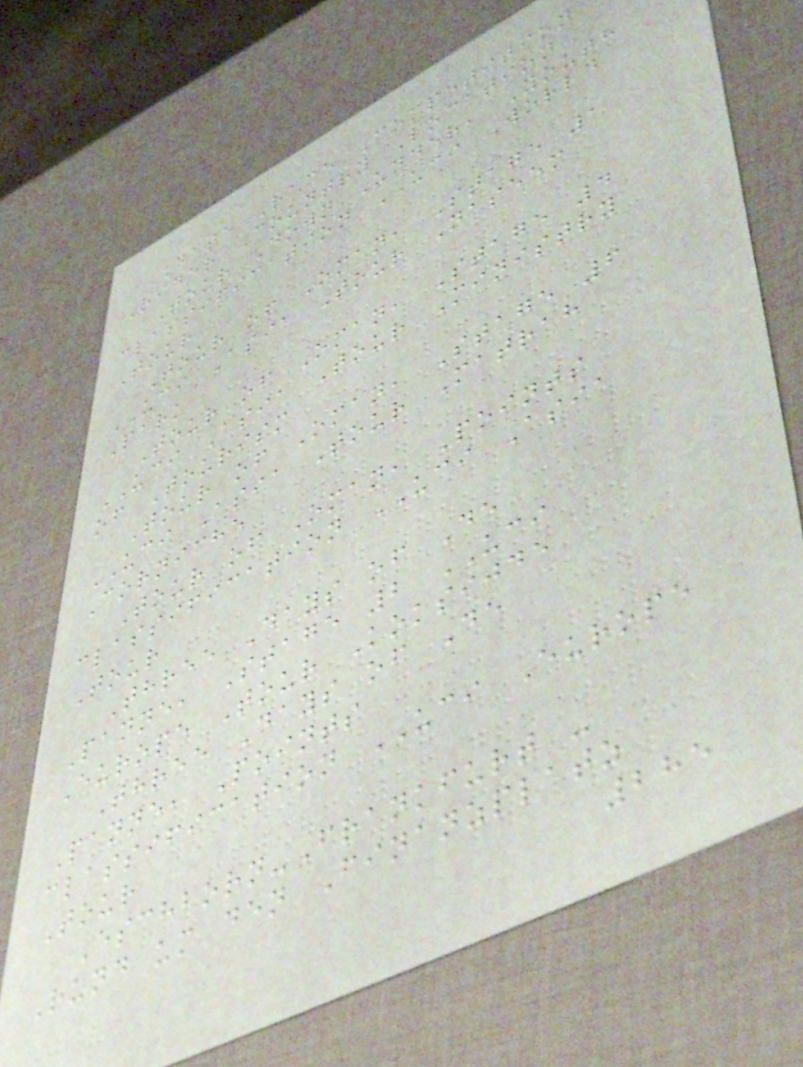Date Race Competition
Rider Country Location
Tour Down Under, Youth
classification UCI World
Tour
Tour of Oman, Stage 1
UCI Asia Tour Naseem
Park
Tour of Oman, Stage 4
UCI Asia Tour Ministry
of Tourism
Tour of Oman, Stage 6
UCI Asia Tour Matrah
Corniche
Tour of Oman, Points
classification UCI Asia
Tour
Three Days of De
Panne, Stage 2 UCI
Europe Tour Koksijde
Three Days of De
Panne, Points
classification UCI Europe
Tour
Eschborn-Frankfurt -
Rund um den Finanzplatz
285
